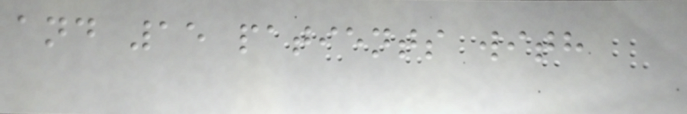and 15 patients with
